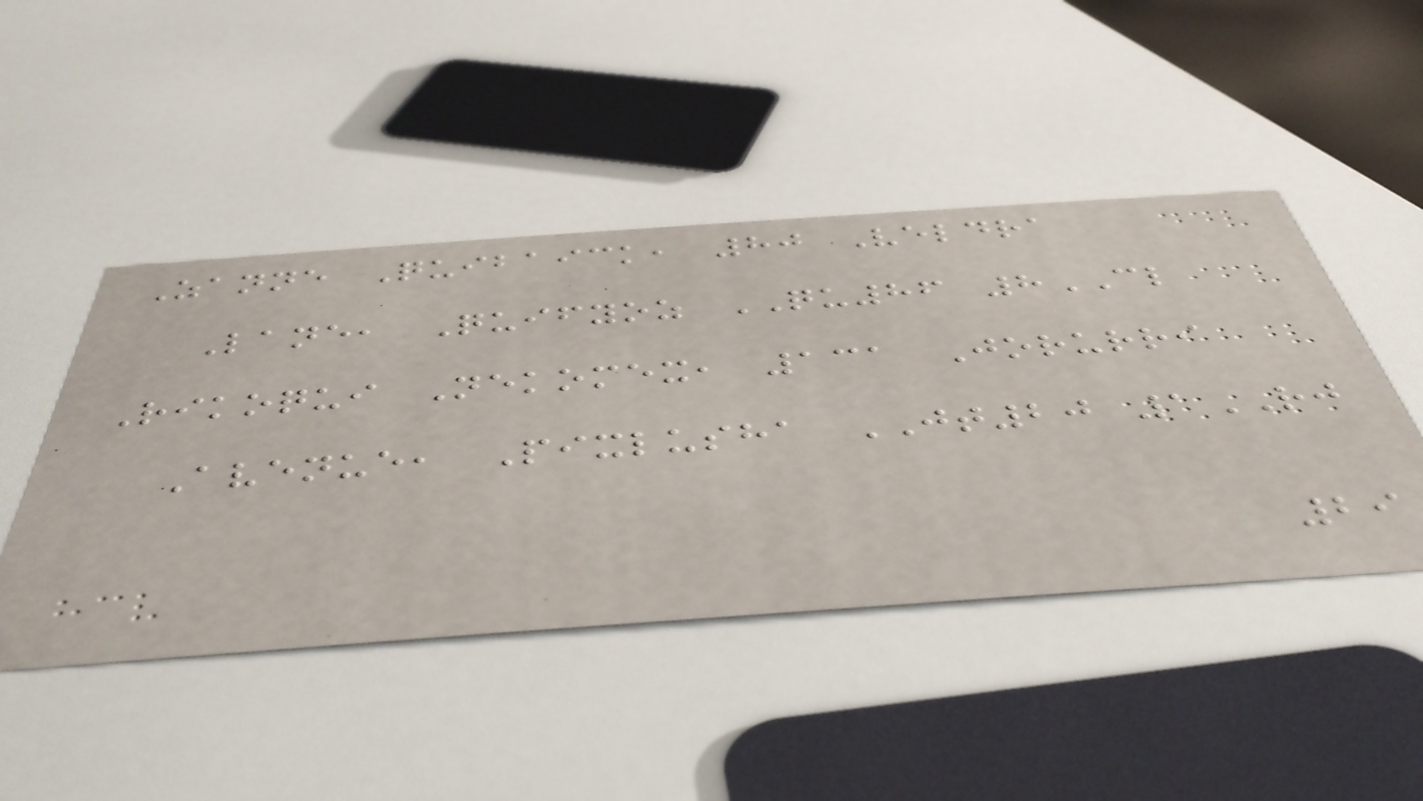Zanne Quibaick, 80 Veldra
Lane, Quifyoz QU86 8CL
Rikoqui Nekomex, 131 Jorurri
Avenue, Pixlusha JT20 1RJ
29
